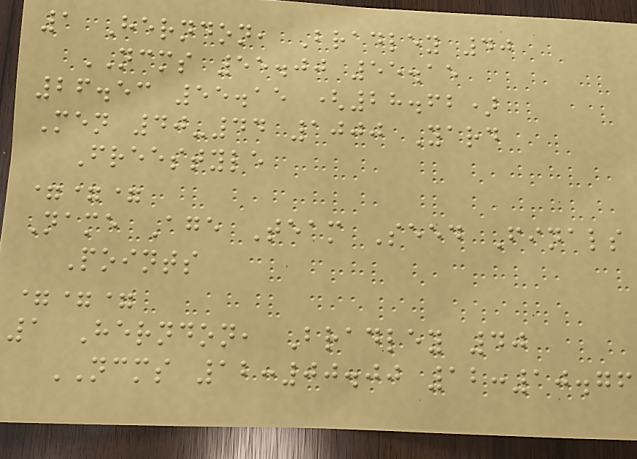1 Herndon, Bradley 40
NCMS 55.00 55.15
26.53 55.15 (28.62)
Men 40-44 1000 Yard
Freestyle
===
Name Age Team Seed Finals
Points
===
1 Herndon, Bradley 40
NCMS 12:00.00 12:10.76
